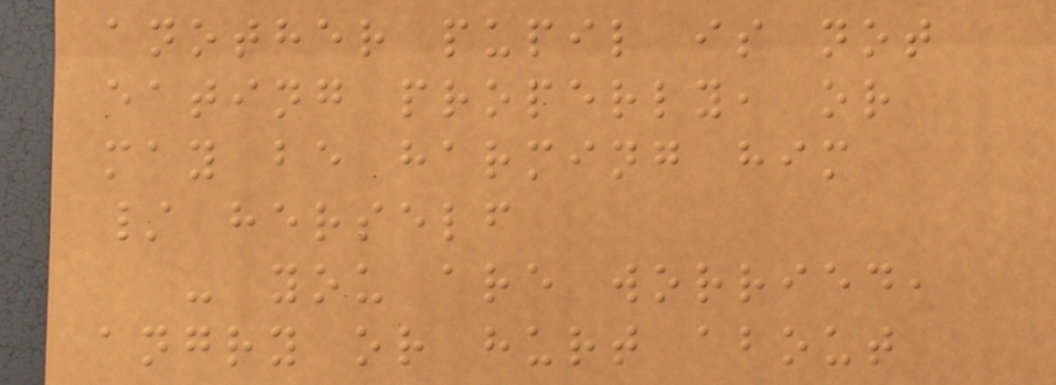another pupil is not
eating properly, or
may be harming him
/ herself
- you are worried,
angry or hurt about
